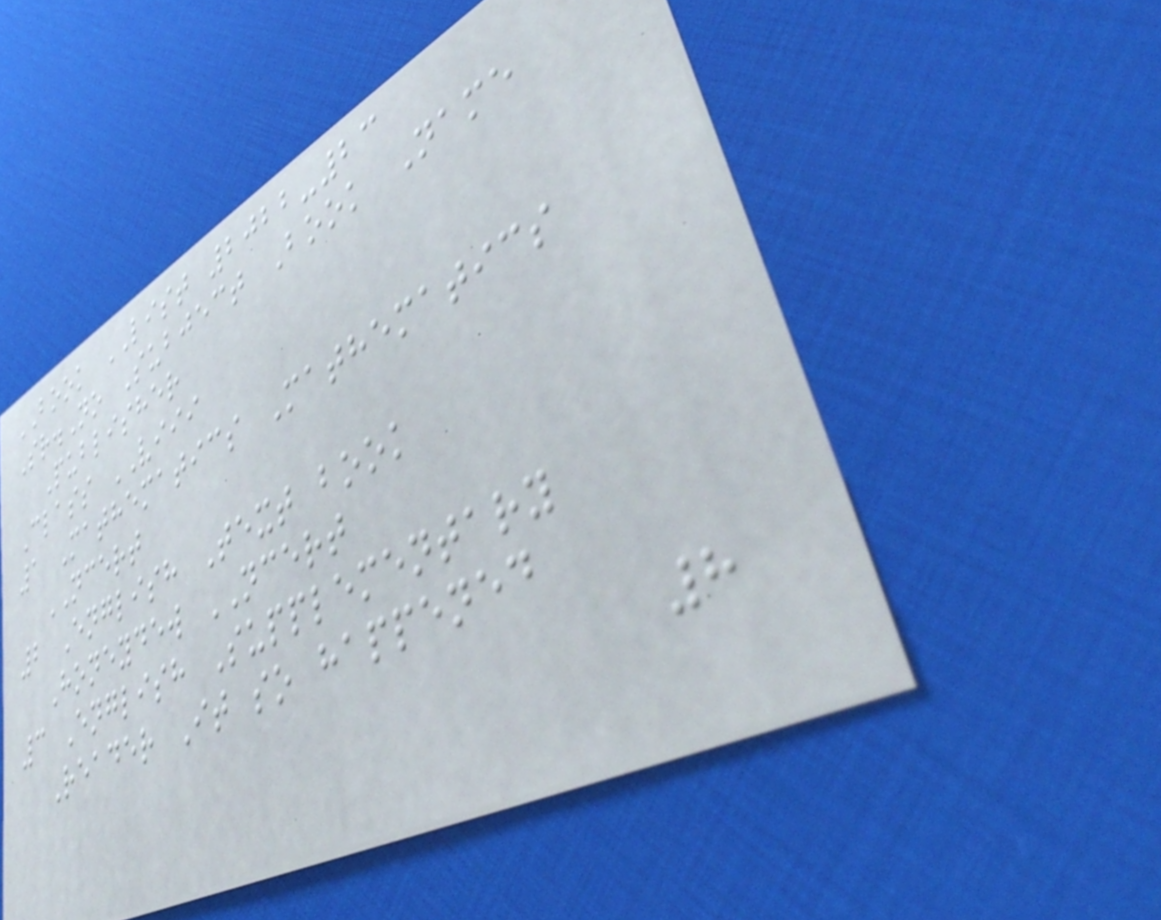BOOK LIST 2022-23
Sr.No Subject Book Name
Publisher
Class VIII
1 Mathematics Mathematics
NCERT
2 English Text book
Honeydew NCERT
3 English Supplementary
Reader It so happened
8
